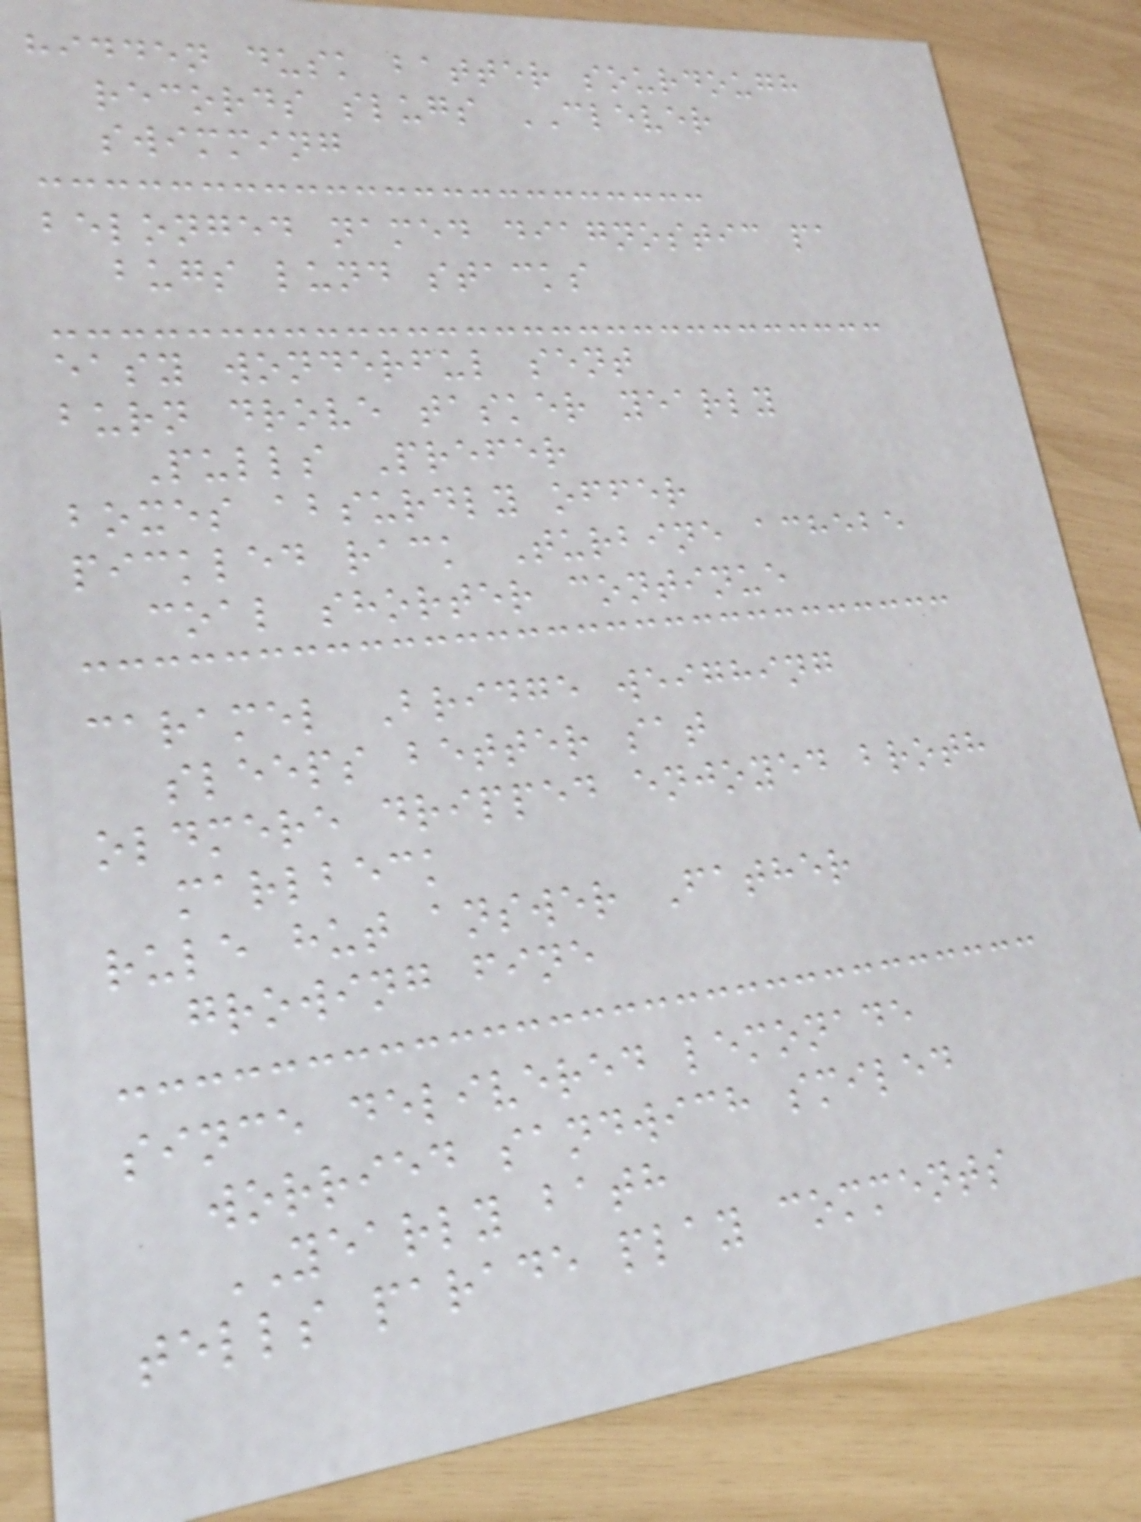hidden dusk batter sourdough
records slugs CLEVER
swimming
belonged named diagnostic pa
bugs lund stacks
easy wonderful sent
burn drove tasker yearly
Pulls Prefer
boxes absurdly offer
pickled rack Turbine achebe
coal shorter continue
caramel Bridge weighing
sleeps better sat
oldmere dripped enjoyed broth
marlbeck
rule hut answer Father
growing fine
since delivered lemonade
worried sandwich smiled
YEARLY bath
tells parade play comments
